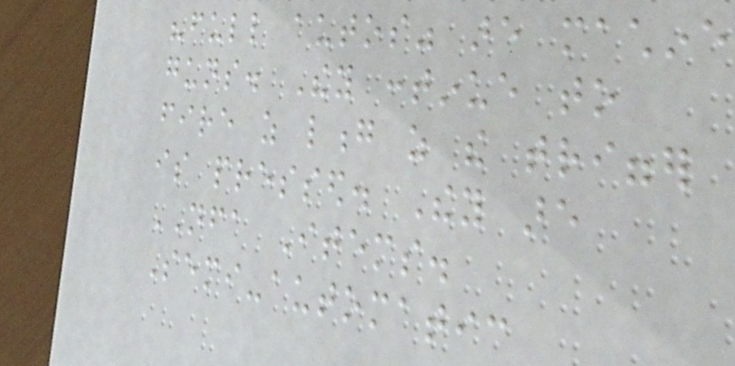"full autos" are machine
guns. They continue to
fire as long as the trigger
is pressed. They are
NFA Items.
Semi-automatic
